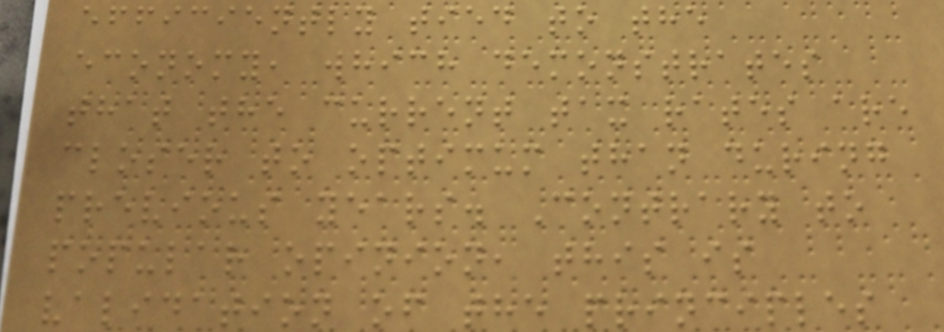efficiently tied to the
economy, which demonstrates
that the current tax rates are
closer to optimum than during
previous years. Contrary to
popular opinion, this is
validation of the principles
